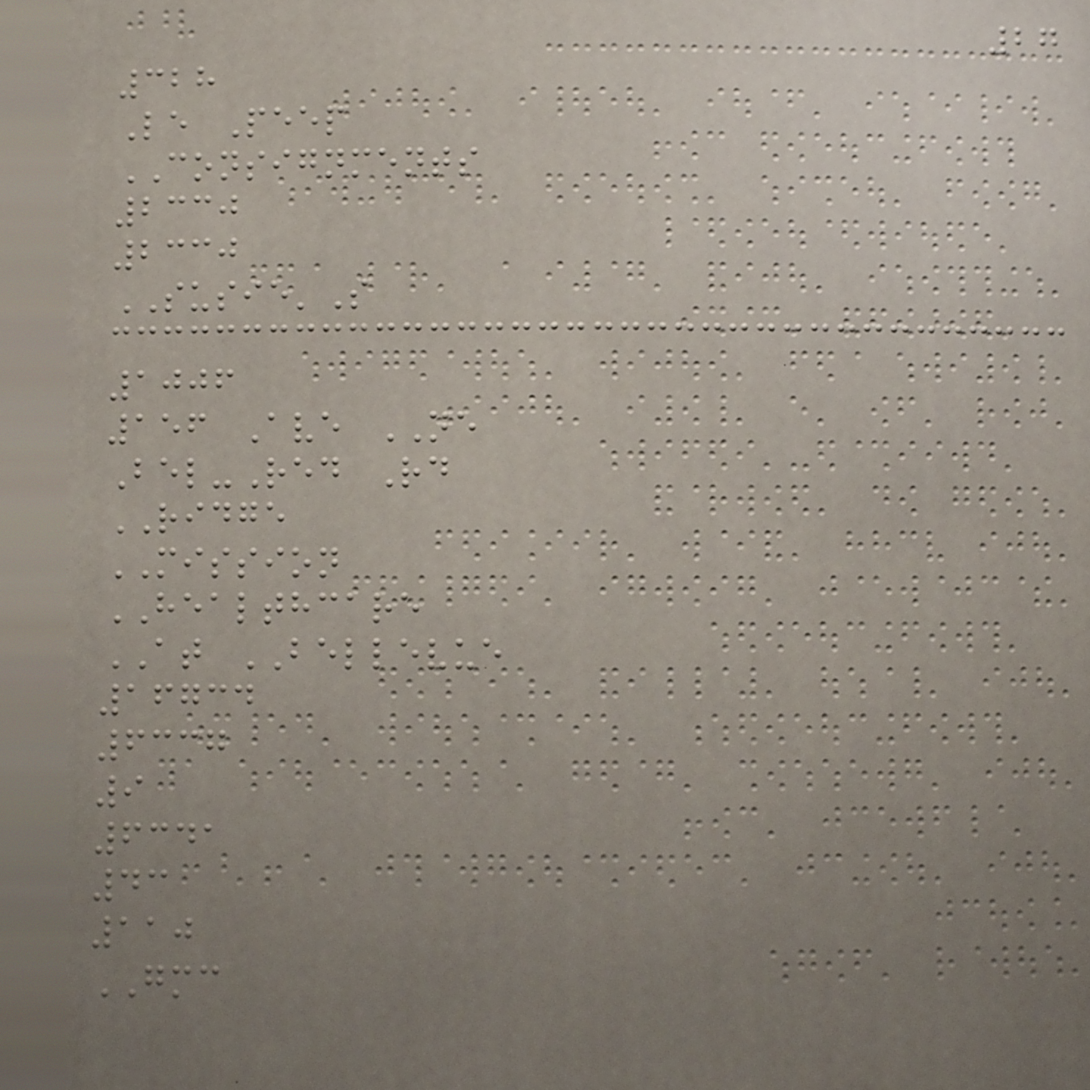27
328
Le Peep
CONSIGNMENTS
2330
2330
SUSIE'S
1006
156 Ave NE
Bel-Red Rd
RIDGE
MISSION
HEALTHCARE
AT BELLEVUE
16734
6337
9
6341
43
110
GMC
